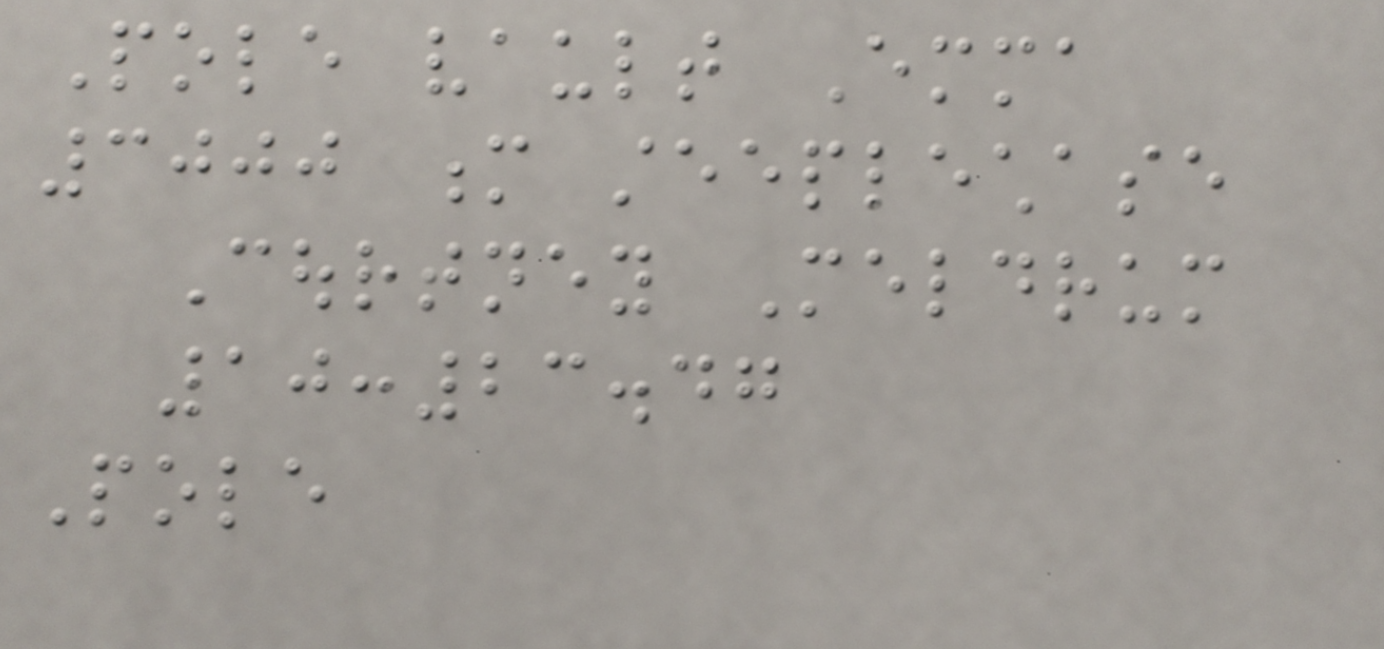Pole vault Emma
3000 m steeplechase
Courtney Meldrum
10:23.47
Pole
